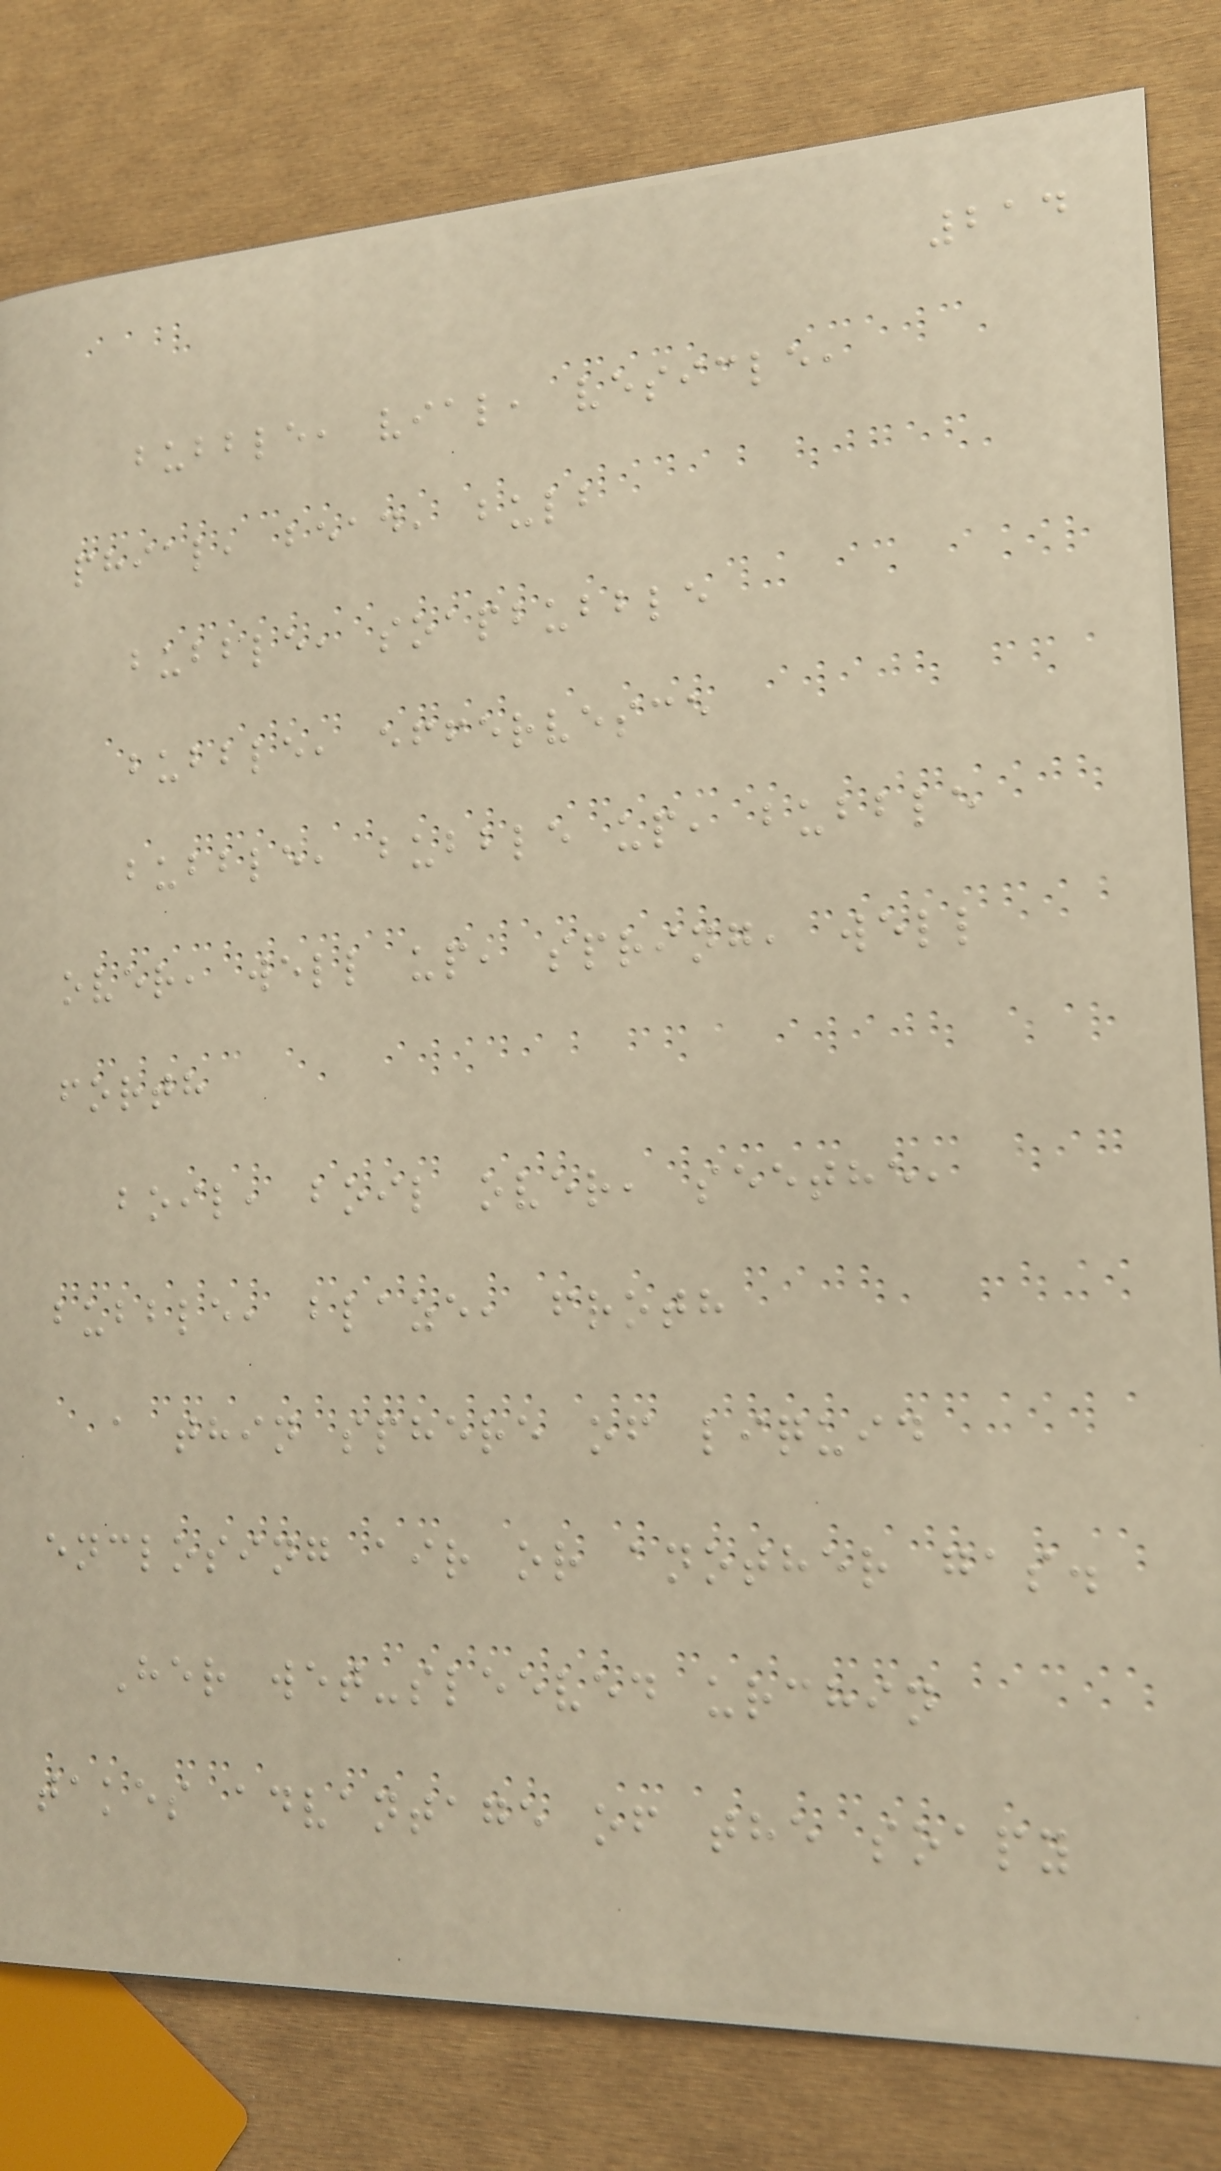214
bubble, vial, vesicle,
phial, bead, bulb
bubble, soapbubble
bubble, effervesce
bubble, bubble up, bubble
over, well up, spring, well
forth
boil, boil over, seethe,
bubble, blaze, froth
a thin sphere of liquid
enclosing air or another gas.
Her wet-sleeved urchin
takes advantage of the soapy
